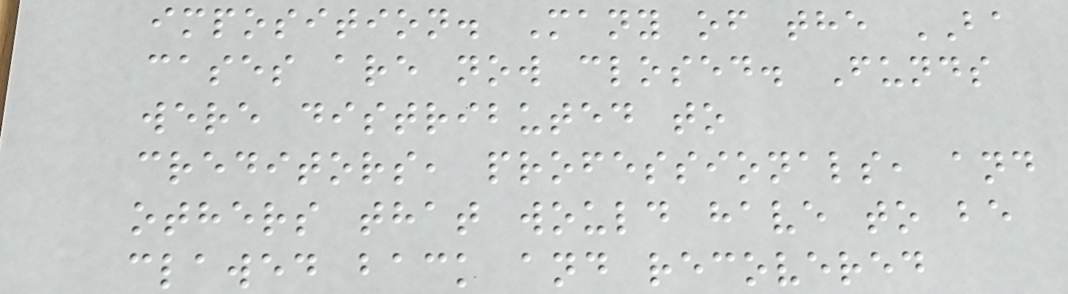imposition. Many of the BA
cases are now closed. Funds
were distributed to
creditors, professionals, and
others that would have to be
clawed back and recovered
